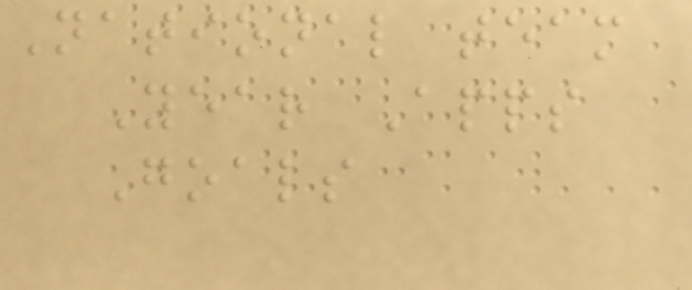National team
Year Apps
Goals
